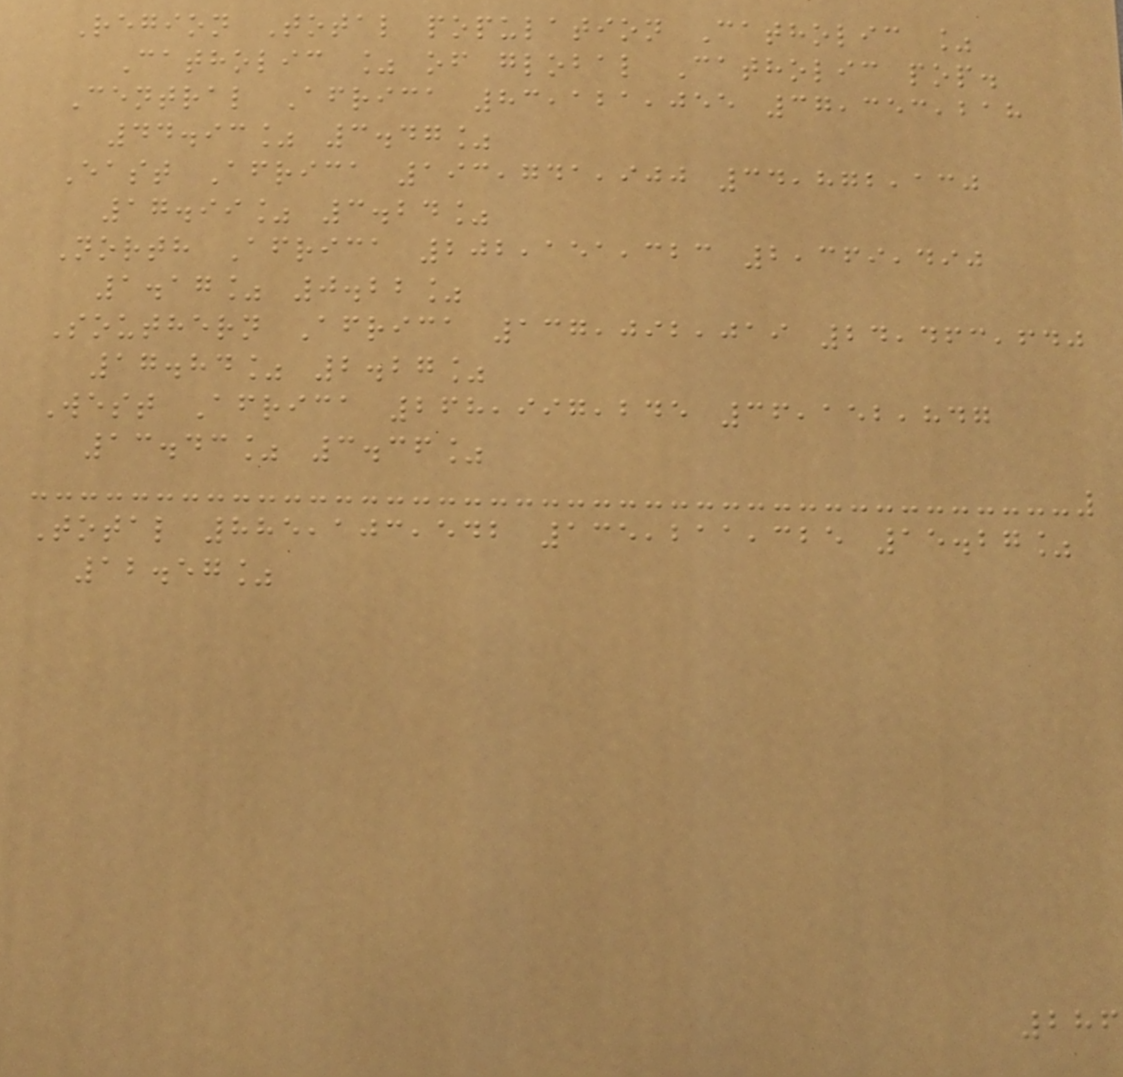Region Total population Catholic %
Catholic % of global Catholic pop.
Central Africa 83,121,055 37,353,218
44.93% 3.47%
East Africa 193,741,900 34,872,130
17.99% 3.24%
North Africa 202,151,323 2,369,490
1.17% 0.22%
Southern Africa 137,092,019 24,463,640
17.84% 2.27%
West Africa 268,997,245 36,152,847
13.43% 3.36%
Total 885,103,542 135,211,325 15.27%
12.57%
286
